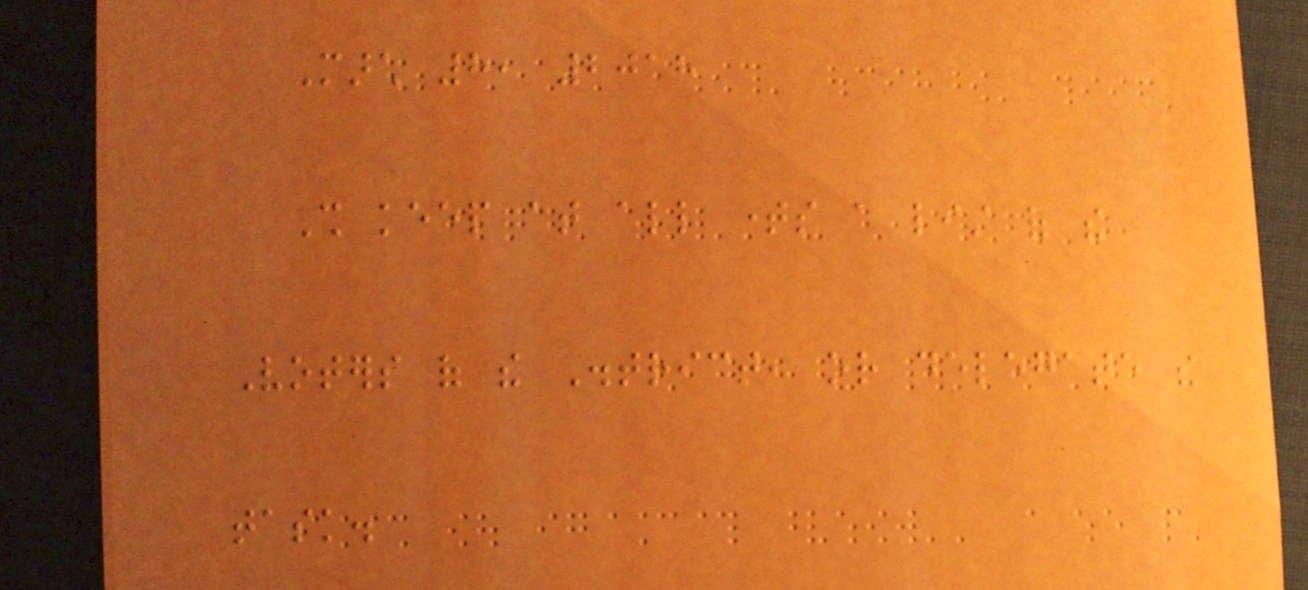March 8, 2018
Shall keep at all times a list of the
Voters of the District, or delegate the
task.
